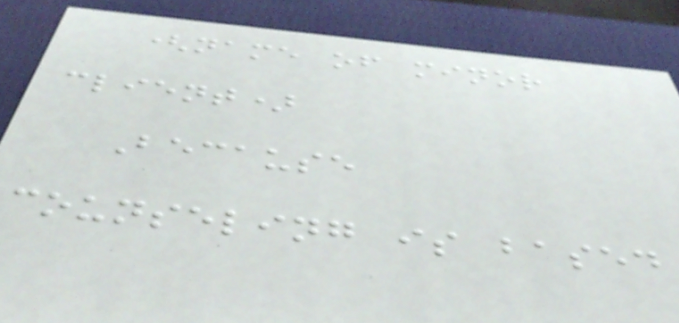(name of minor
client)
Because
counseling is based
